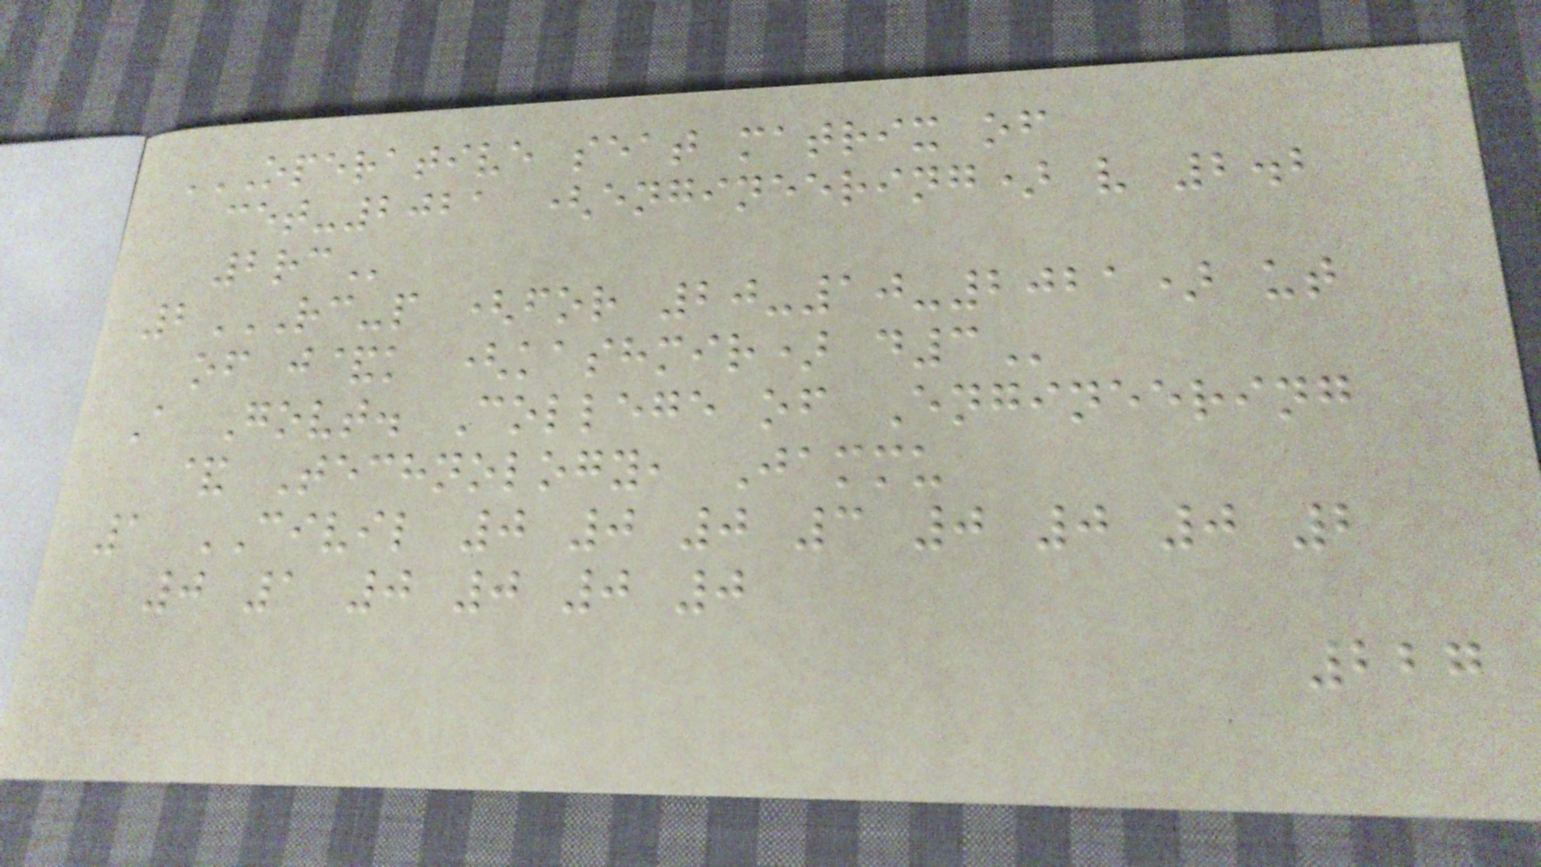OPERATIVE SEAT MATRIX OF
CET-2021 (ENGINEERING) V 2.2
2RC
2RC-P (FOR 20-10-2021) UT
OF J&K (KASHMIR) D3
A Govt. College of Engineering
& Technology, Jammu
1 CIVIL 0 0 0 3 0 0 0 2
0 1 0 0 0 0
227
